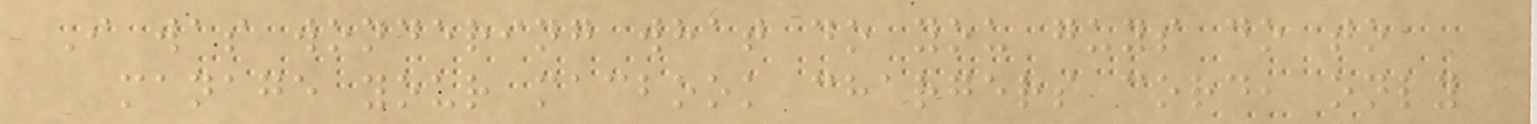I was wondering what do you guys do to
manage your macbook chargers cord, only
